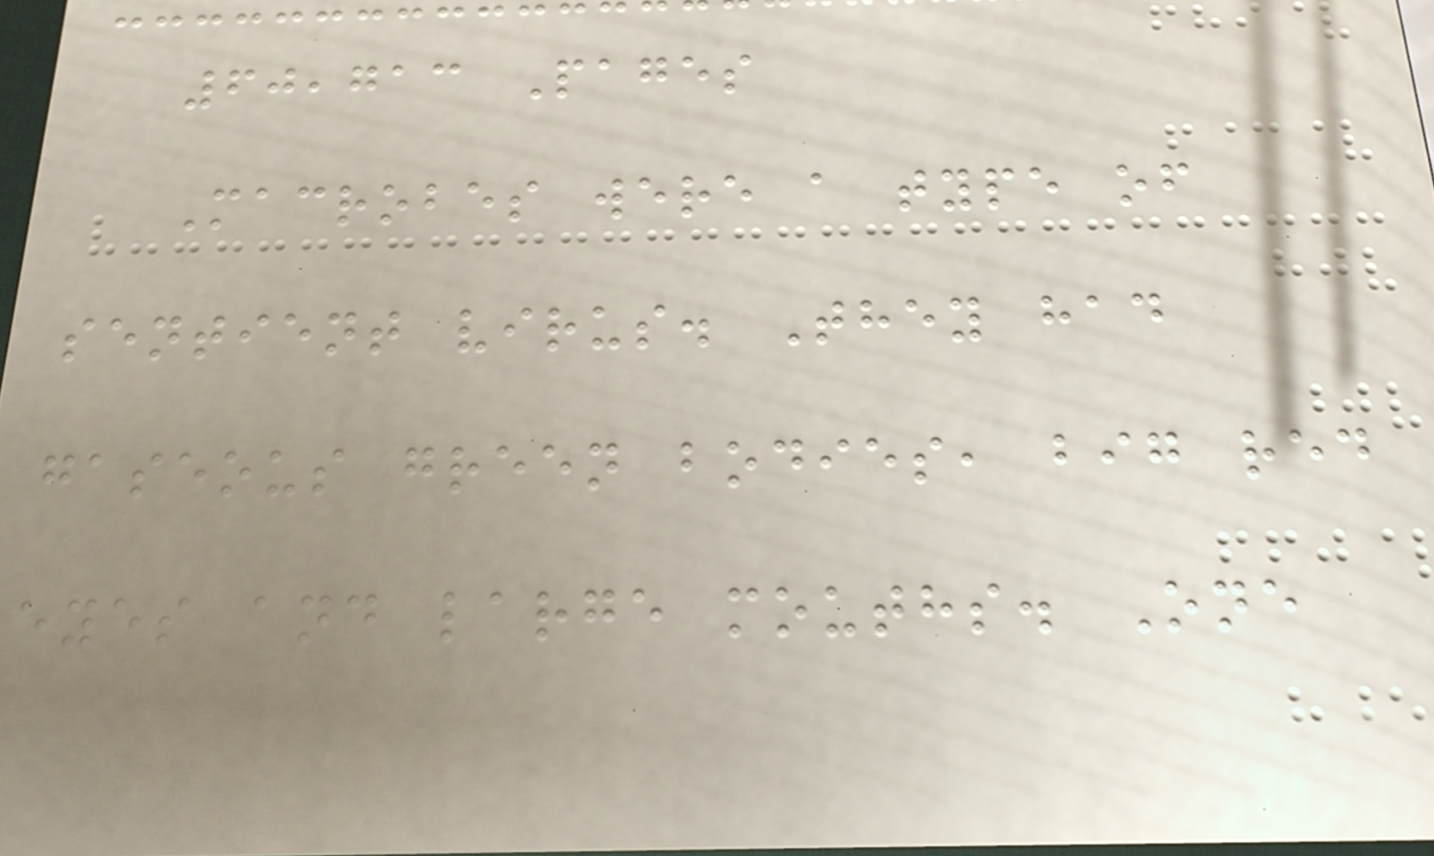60,713 Pages
Macrobes were a type of
sentient virus. They had
gaseous green bodies, big red
eyes and large mouths. One
